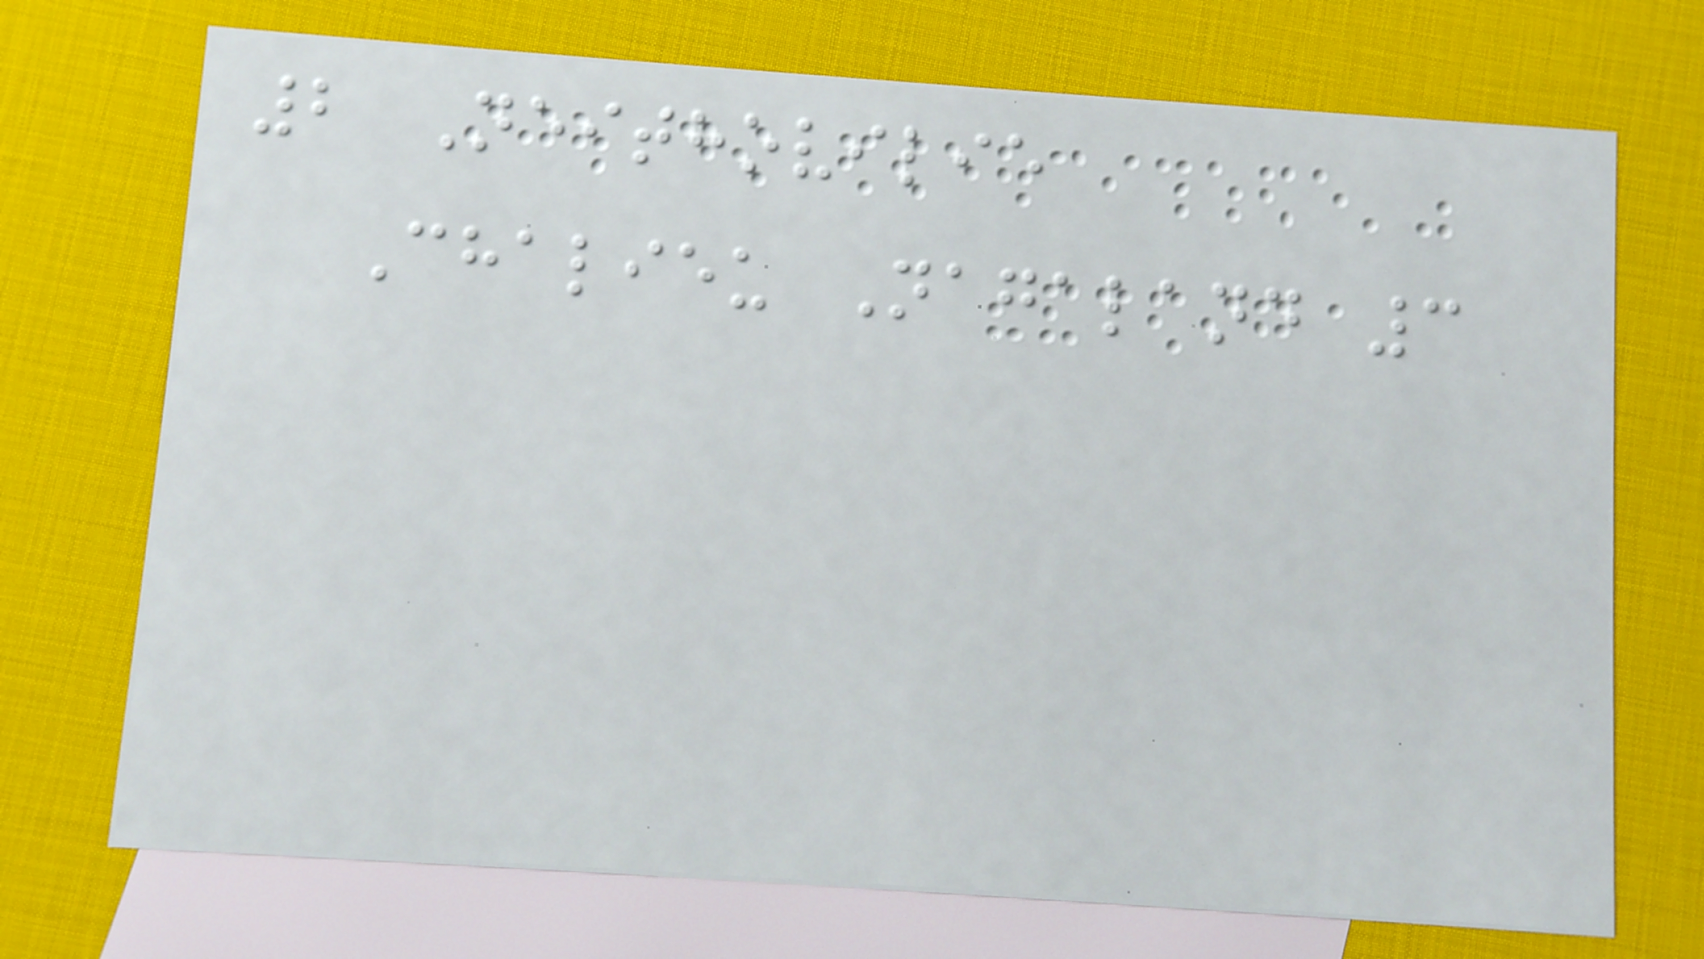2 Neithovilie
Chalieu Nagaland 3
